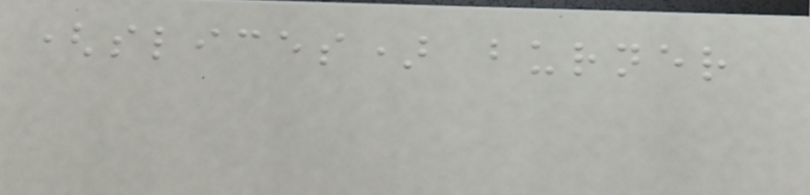(slices) burner
